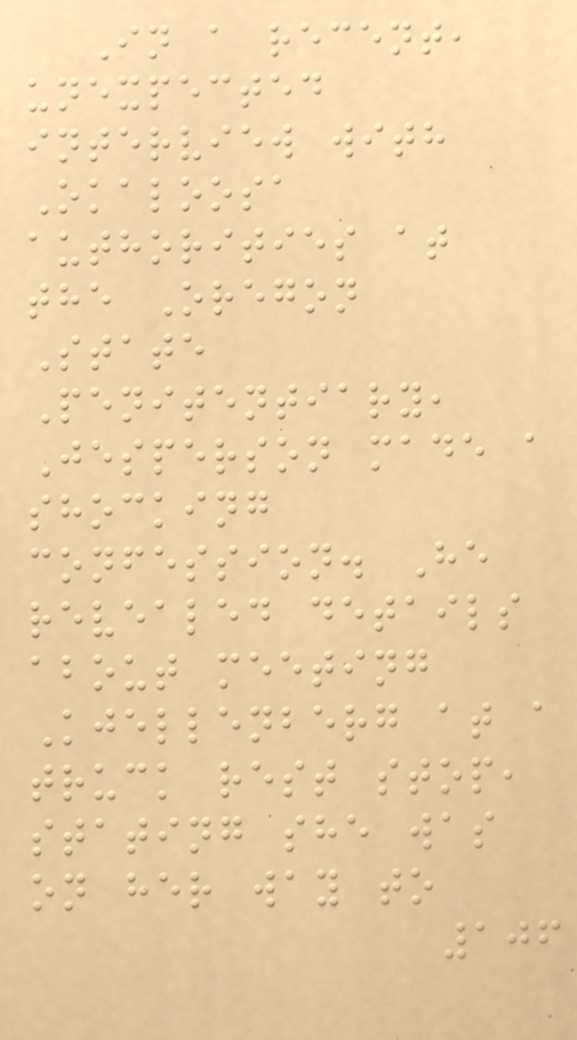In a recent,
unexpected
interview with
Okaloosa
authorities at
the Oregon
State
Penitentiary,
Jesperson made a
shocking
confession. He
revealed details
about meeting
Kjellenberg at a
truck rest stop,
stating she was
on her way to
106
